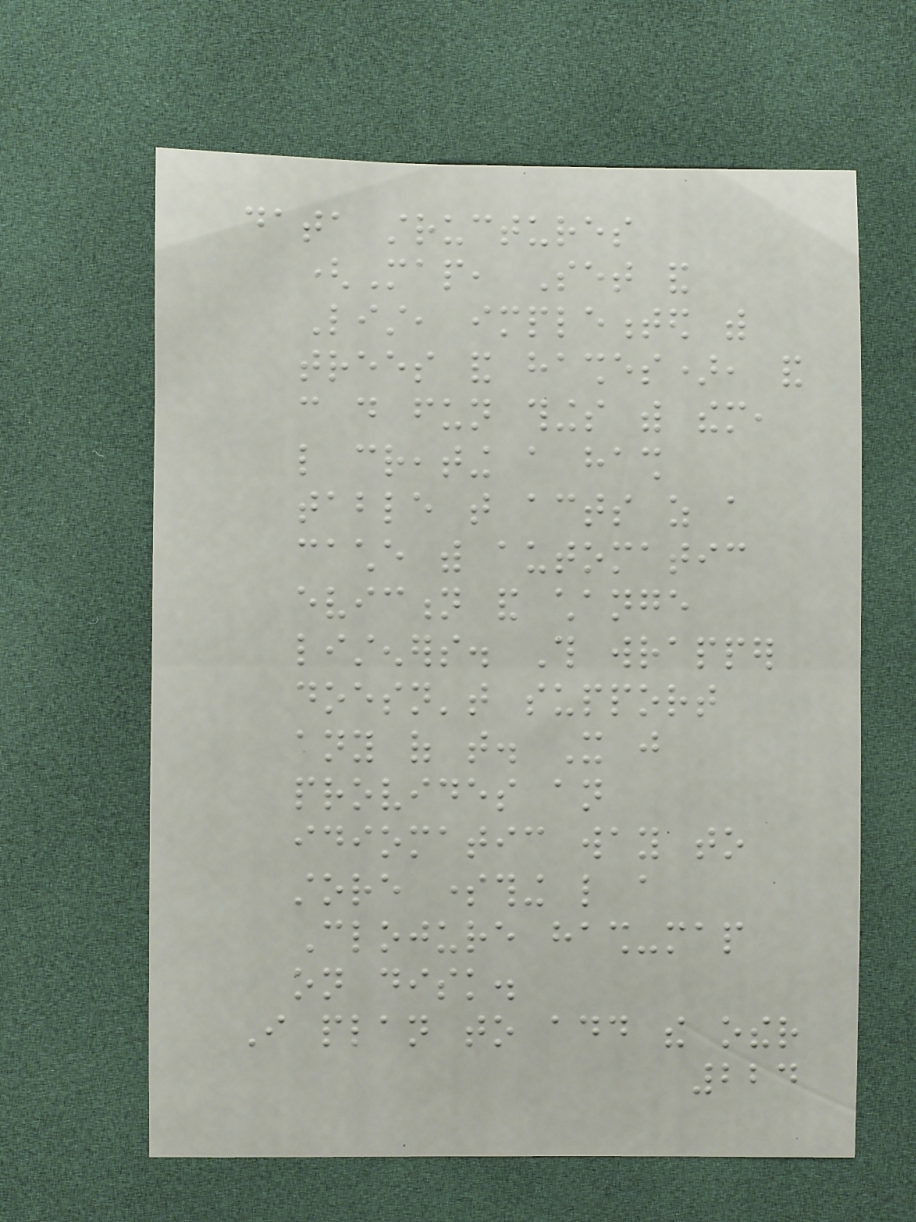data structures
(Map, Set and
List, implemented with
trees and hashes), and
can do fun things with them,
like creating a hash
table that acts as a
cache with automatic
eviction and change
listeners. This wrapper
doesn't support
any of that. It just
provides an
idiomatic way to
store something like a
Clojure hash-map
on disk.
I plan to add the other
224
